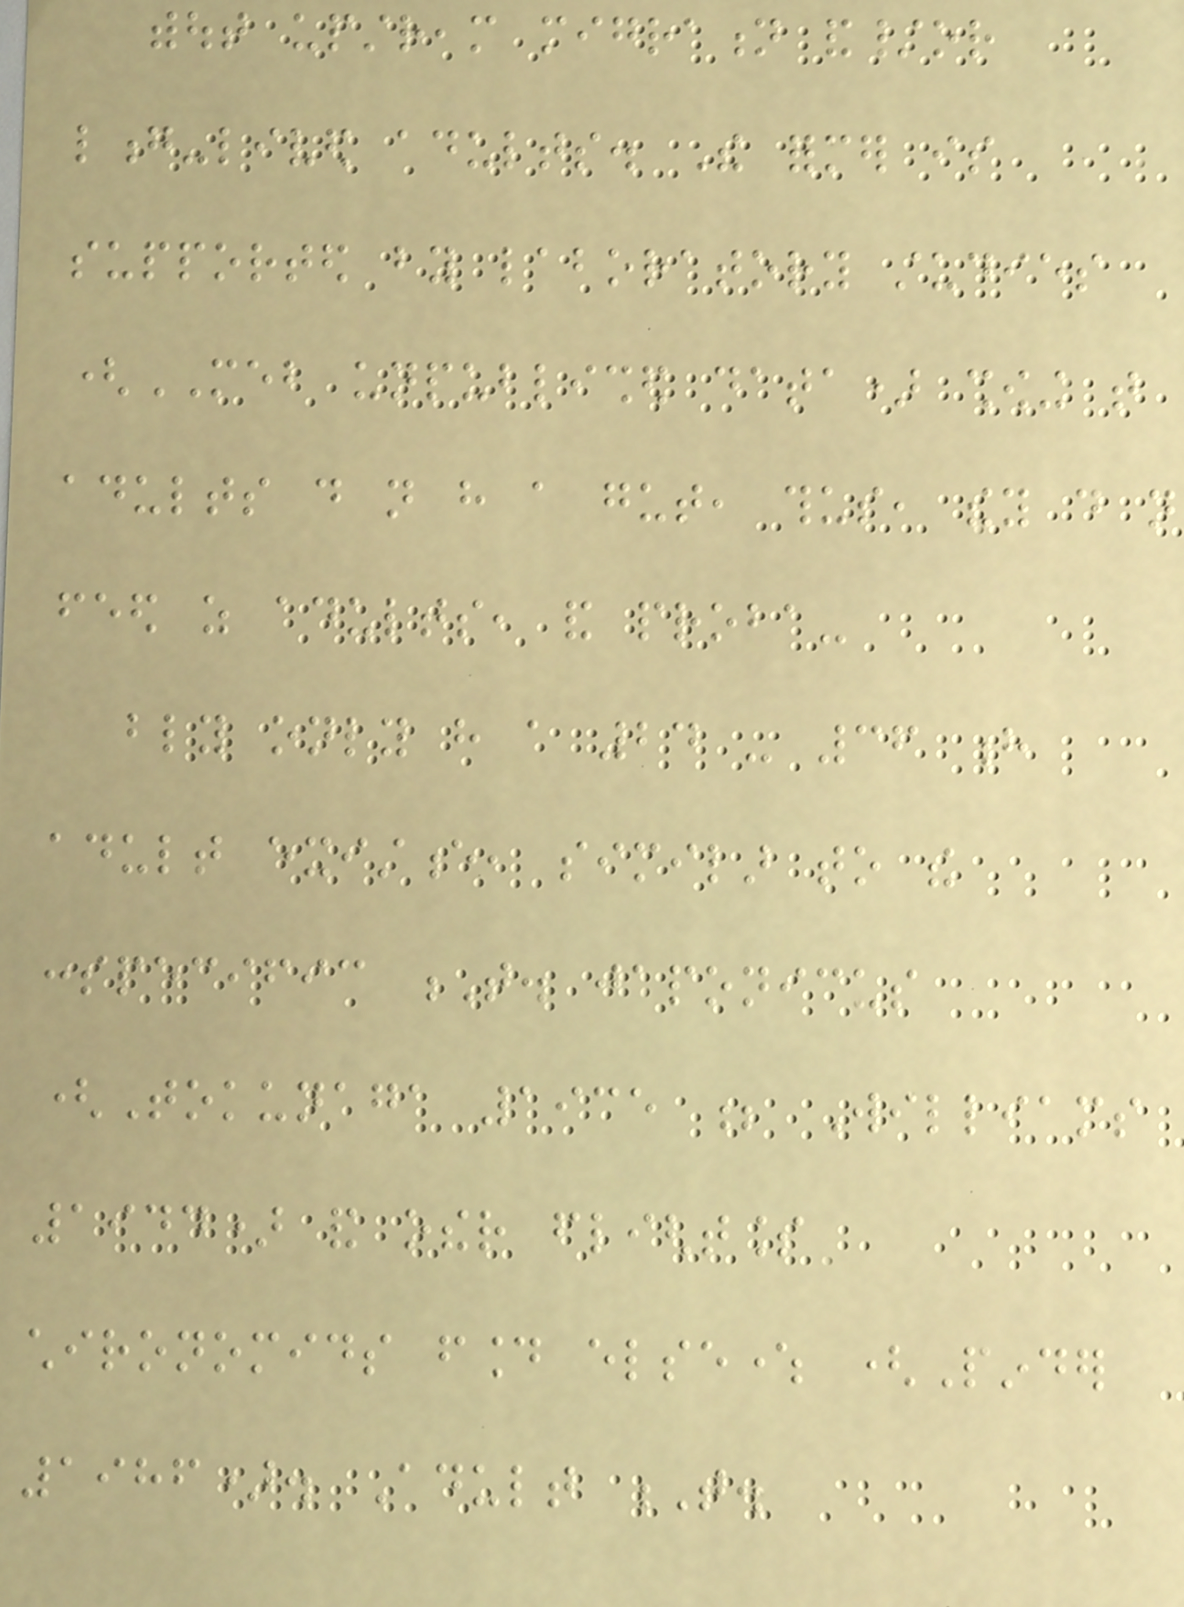without upstream migration and/or
long-lived adults. The former is
supported by laboratory studies
(MEB unpublished data) showing that
adults do not have a gut, thus, they do not
feed as adults, and proba-
bly only have a 24 - 36 h
adult existence, similar to the
conspecific T. japonicus
(Tokunaga 1935 ; Williams
1944) and other flightless
chironomids found elsewhere (Pinder
1986). Adult T.
